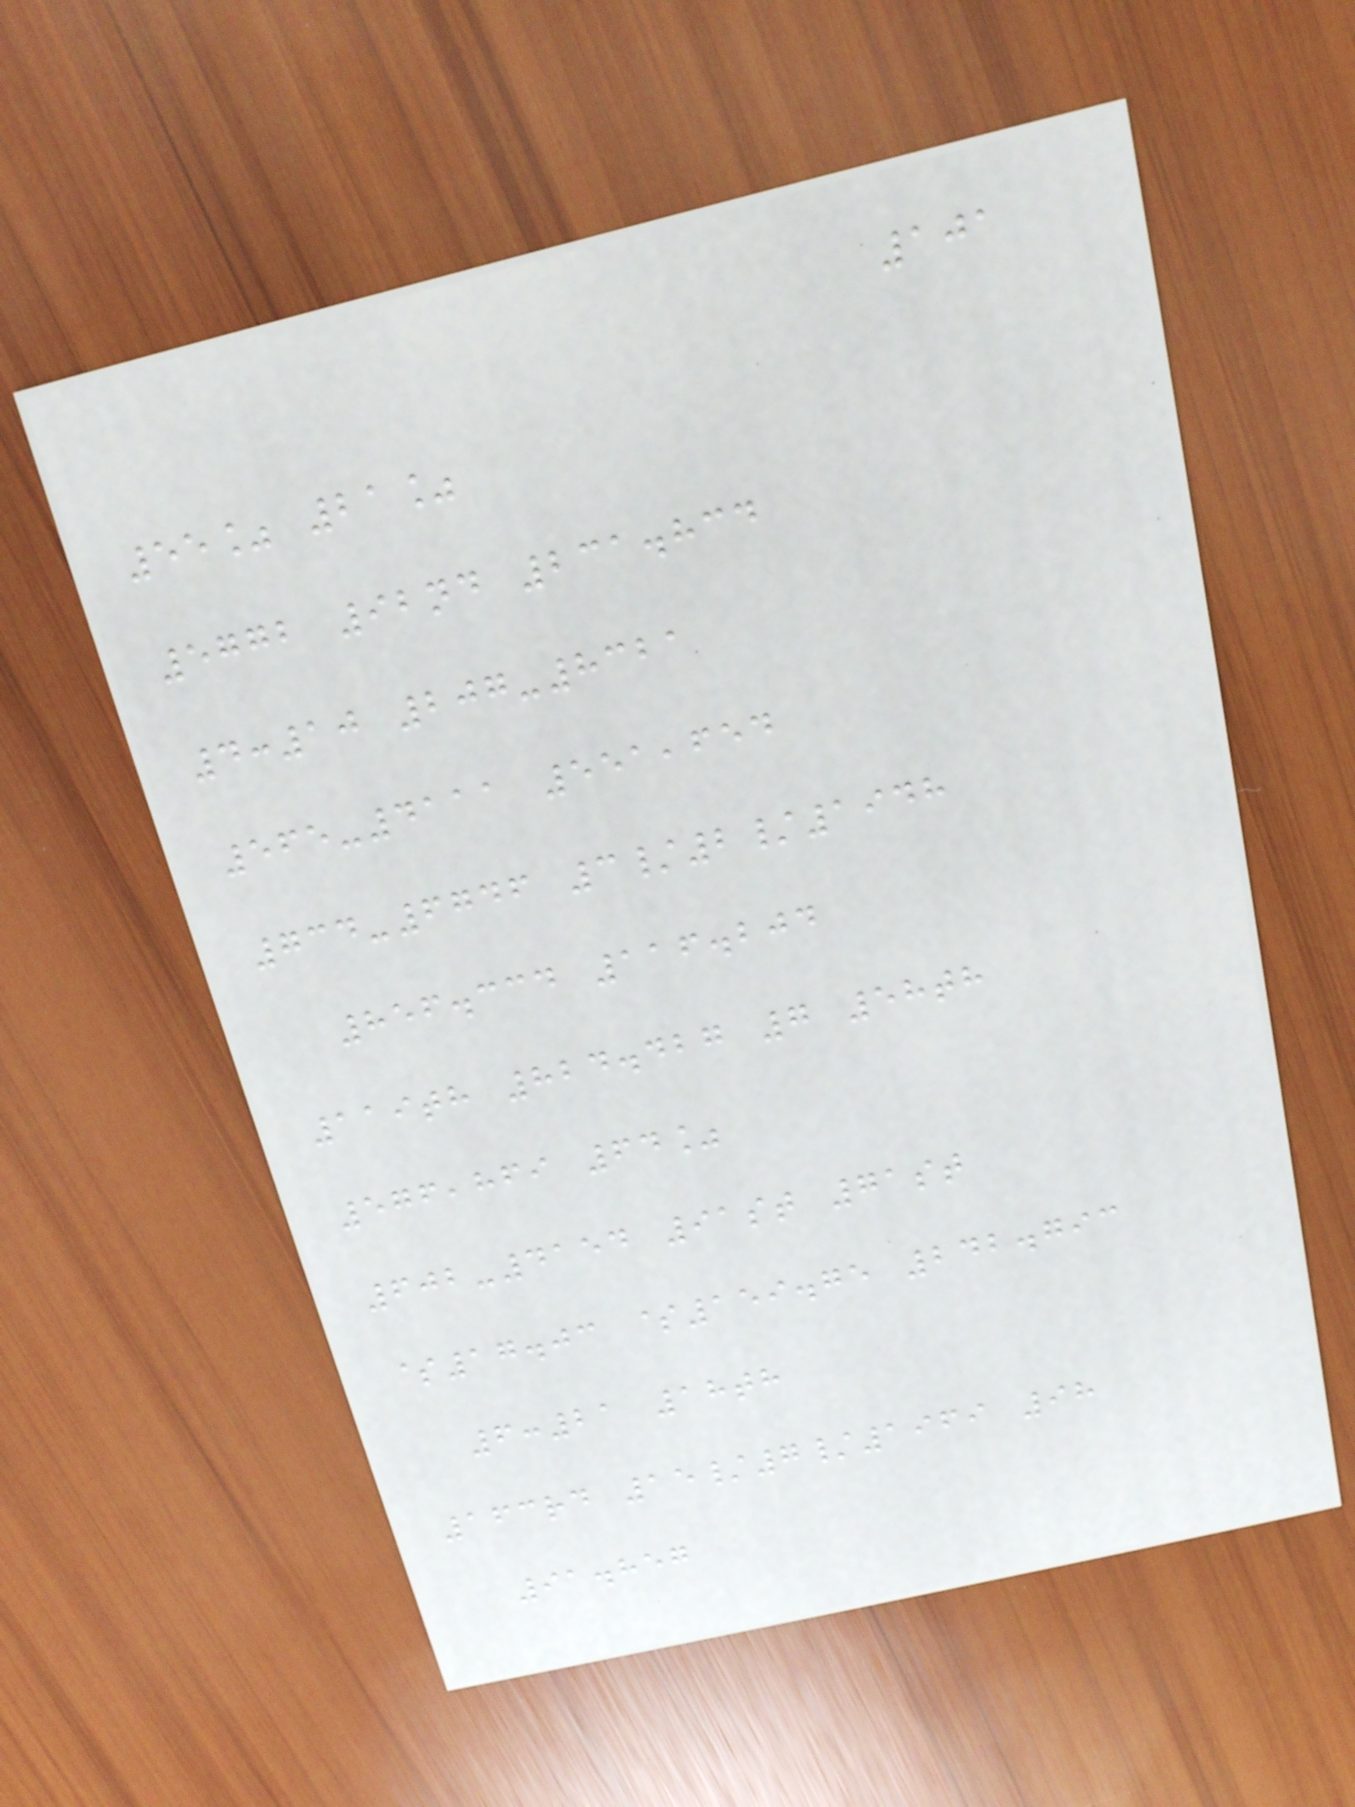101
55% 21%
5772 92nd 231.834
4:10 207-8321
565-4111 551,654
734-6746 3/2/1948
856.334 116.204
119th 824.427 7 58th
576,869 64%
602-4154 91st 71st
$17.03 $159.75 242.793
6:21 18th
163rd 15/7/1969 98
91.857
